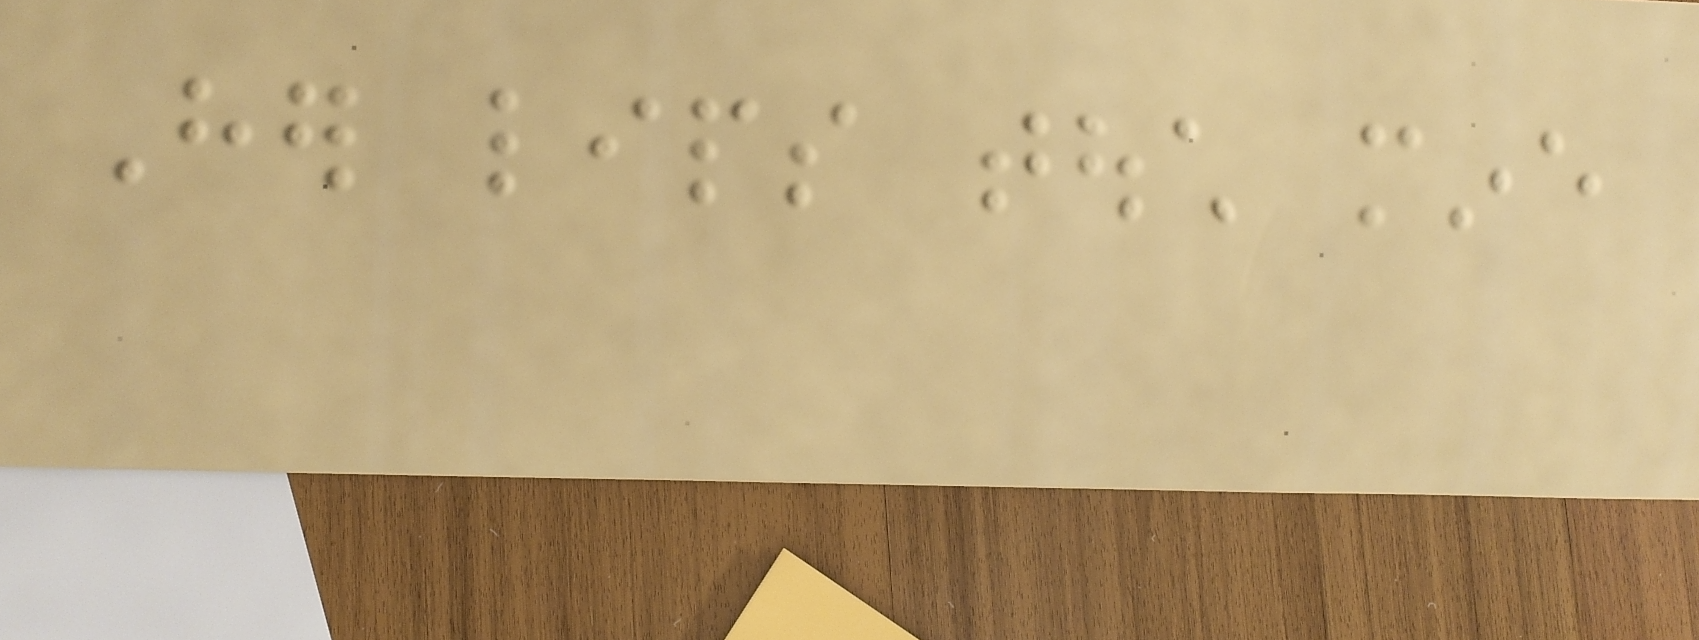Her lips touch mine
